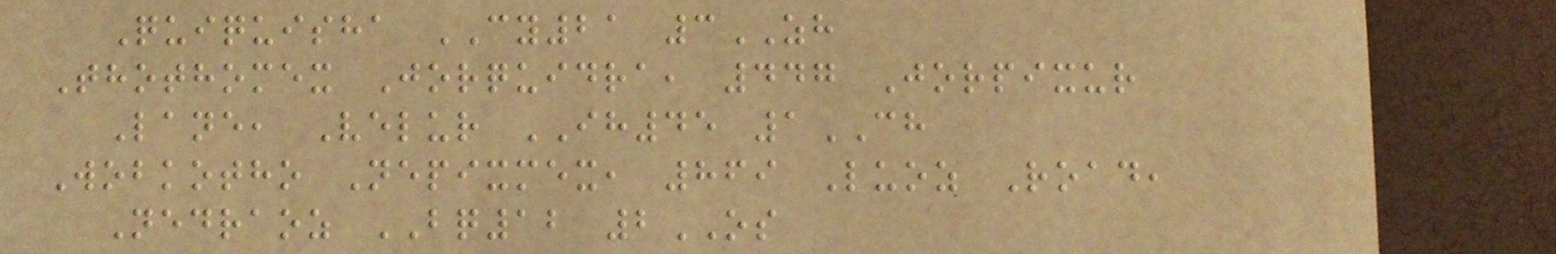Quiquisha CY21 3ZH
Thothomex Jorquidra, 447 Jorpixur
Lane, Velur IH45 1CH
Wobkotho Nepixmex, 869 Luoz Road,
Nedraoz BQ12 2OS
